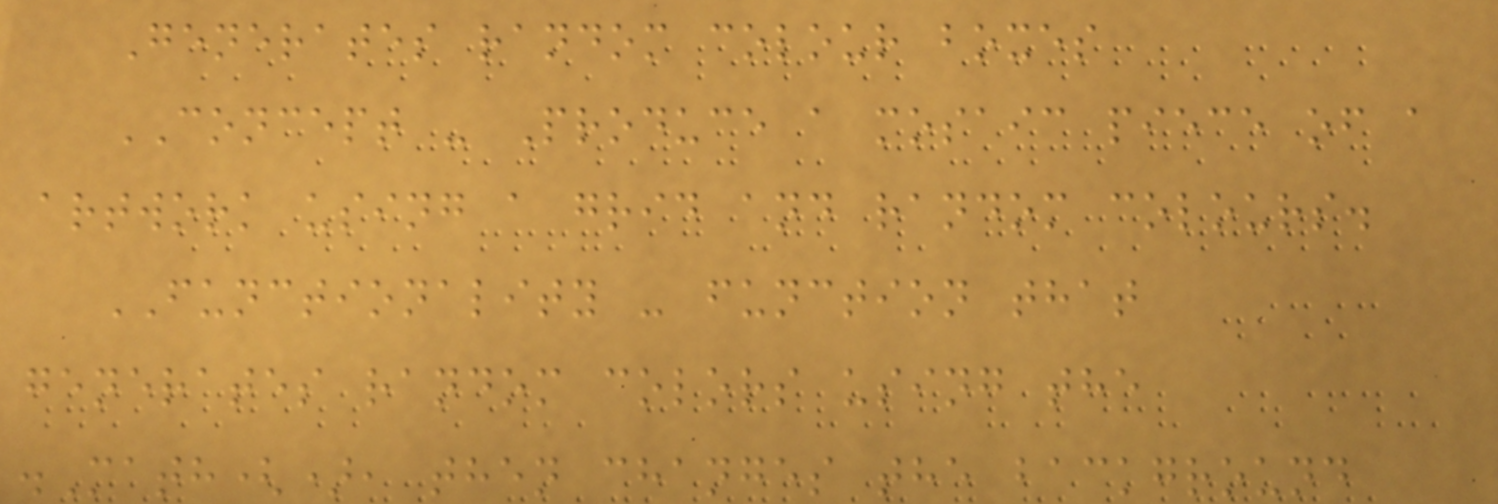Generates random colour boxes
CONCEPT - Produce a mosaic piece of a
artwork using a grid and random colours.
FUNCTIONALITY - function that
generates random colors using the
.Math(), then changes the background
